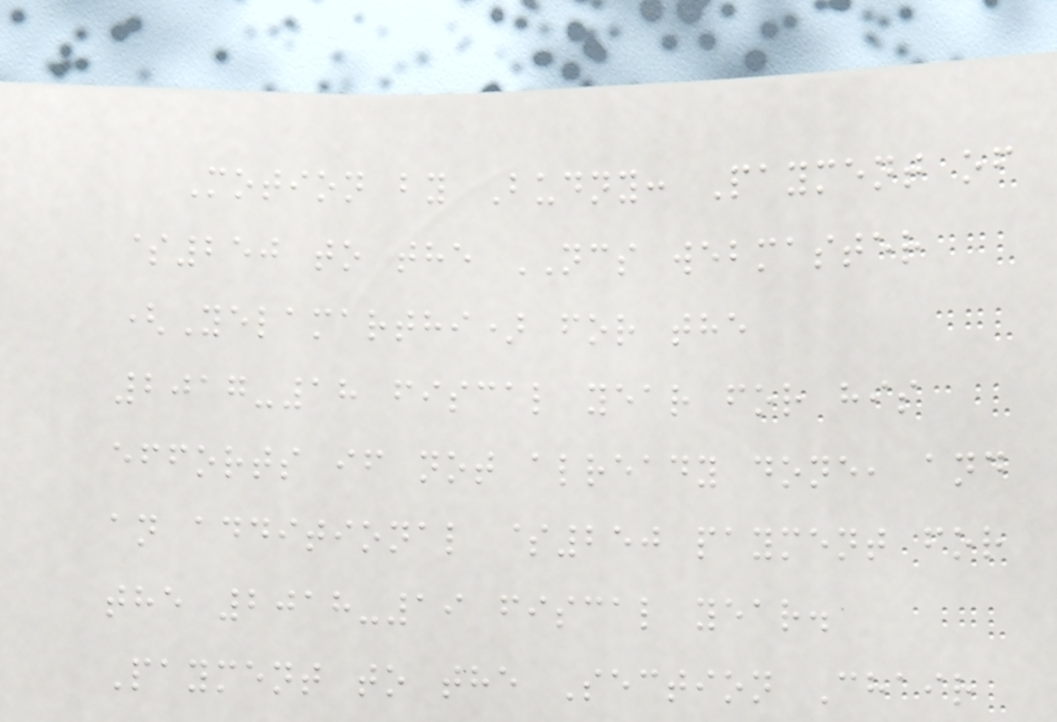Motion by Budny: Payment of
$250 to the NCS webmaster
(Yelamarthi) for the
2017-18 fiscal year for his
efforts if not already done, and
an additional $250 payment for
the 2018-19 fiscal year.
Payment to the Section Chair
